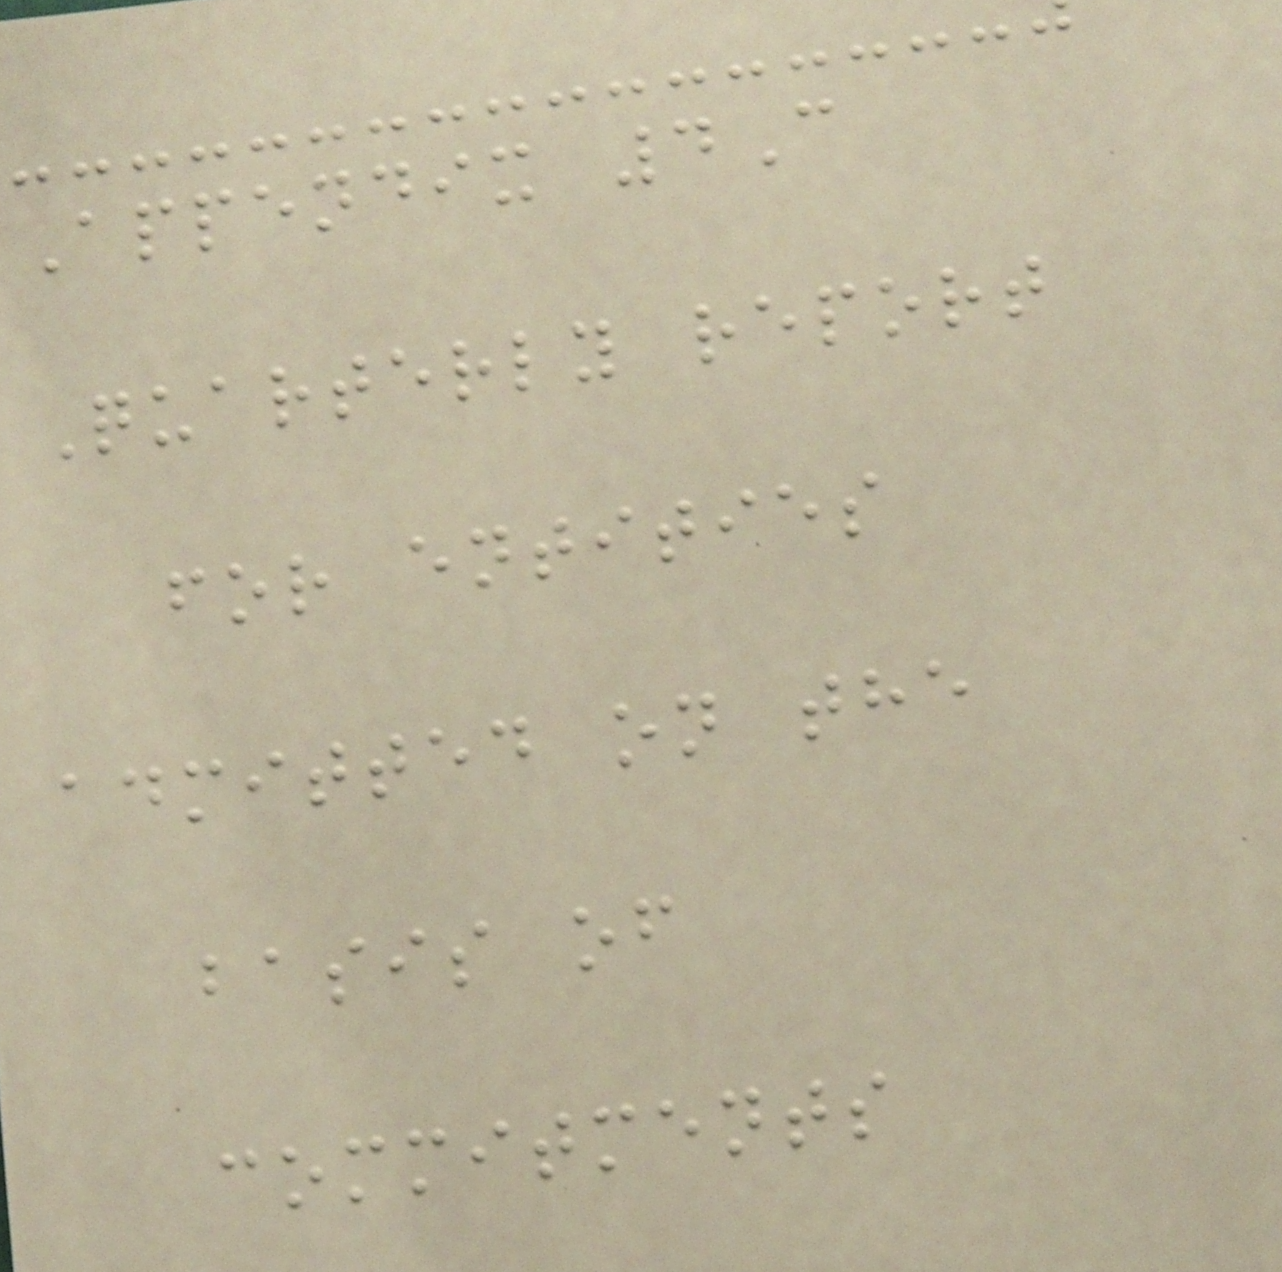Appendix 4C
Quarterly report
for entities
admitted on the
basis of
commitments
